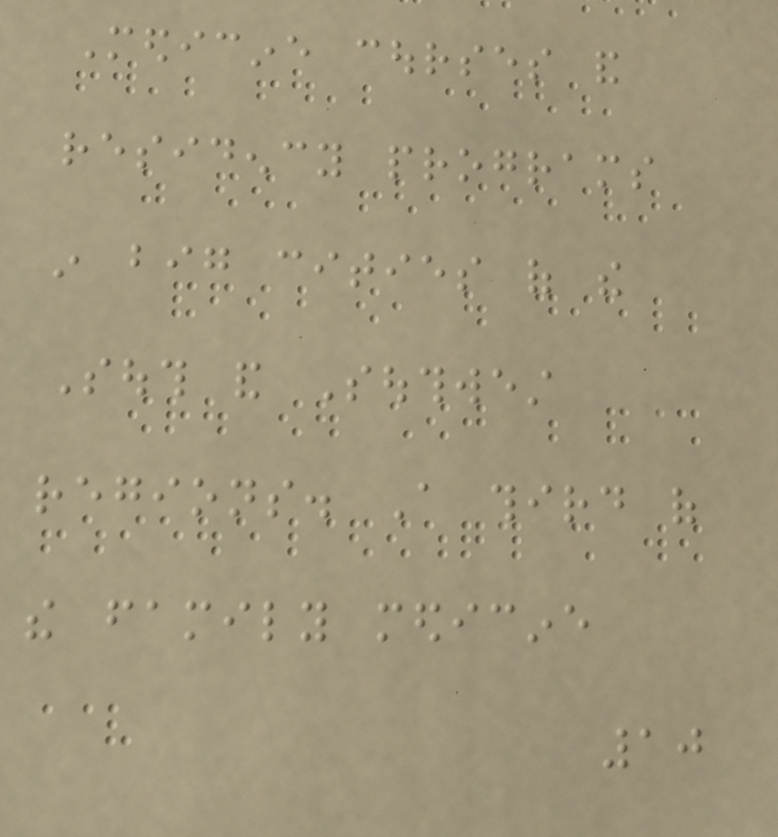Medicine courses and
residency programs
in big cities of the
South and Southwest
regions. A third of
the family medicine
10
